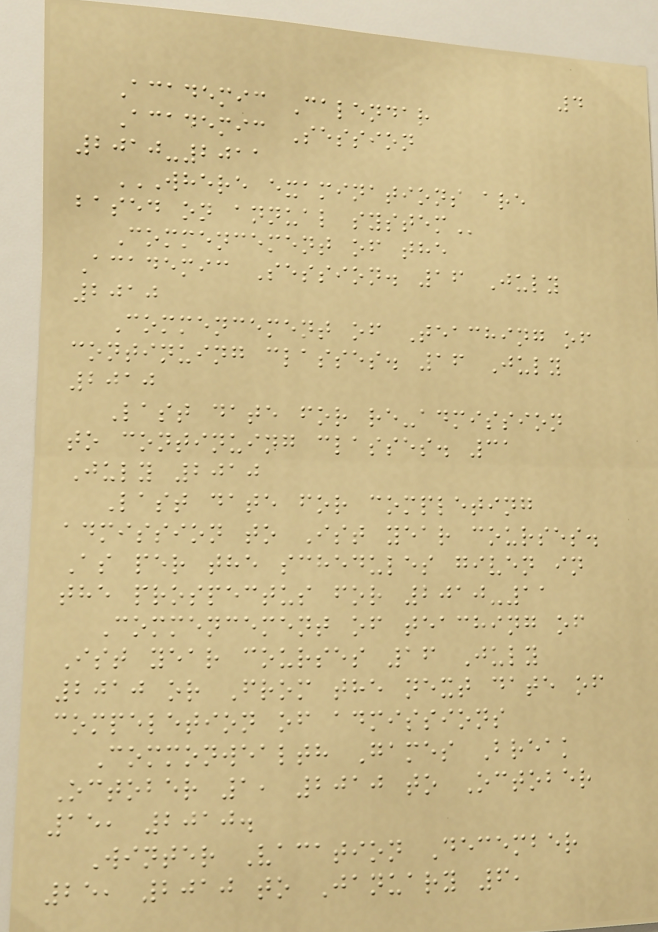4
Academic Calendar
Academic Session
2010-2011
WHERE EXAMINATIONS ARE
BASED ON ANNUAL SYSTEM
Commencement of the
Academic Session. 16 July
2010
Commencement of Teaching of
continuing classes. 16 July
2010
Last date for re-admission
to continuing classes. 31
July 2010
Last date for completing
admission to Ist year courses.
As per the schedules given in
the prospectus for 2010-11
Commencement of teaching of
Ist year courses 16 July
2010 or From the next date of
compeletion of admissions
Commonwealth Games Break
October 1, 2010 to October
15, 2010.
Winter Vacation December
25, 2010 to January 6,
